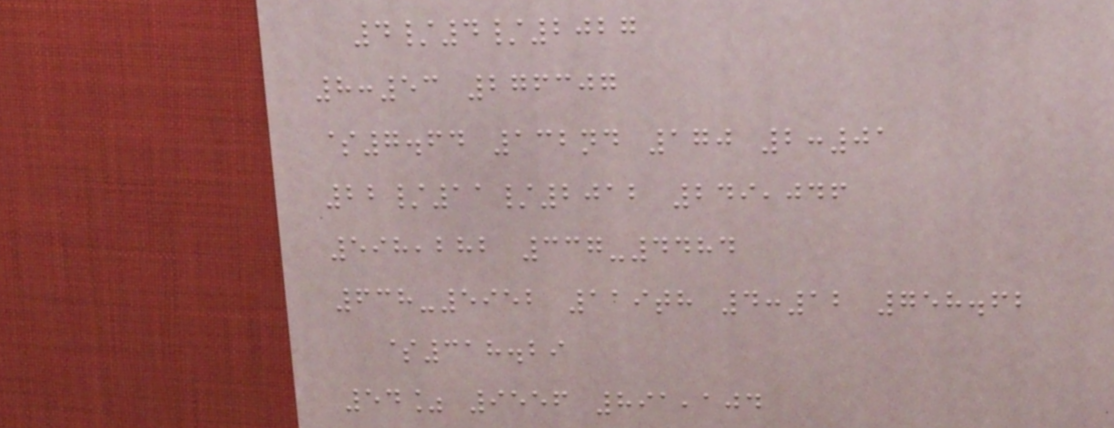4/4/2027
8:53 276307
$7.64 132nd 170 2:01
22/11/2012 249,046
598,282 337-4484
638-5952 119th 4:12 758.62
$318.29
54% 9556 891,104
